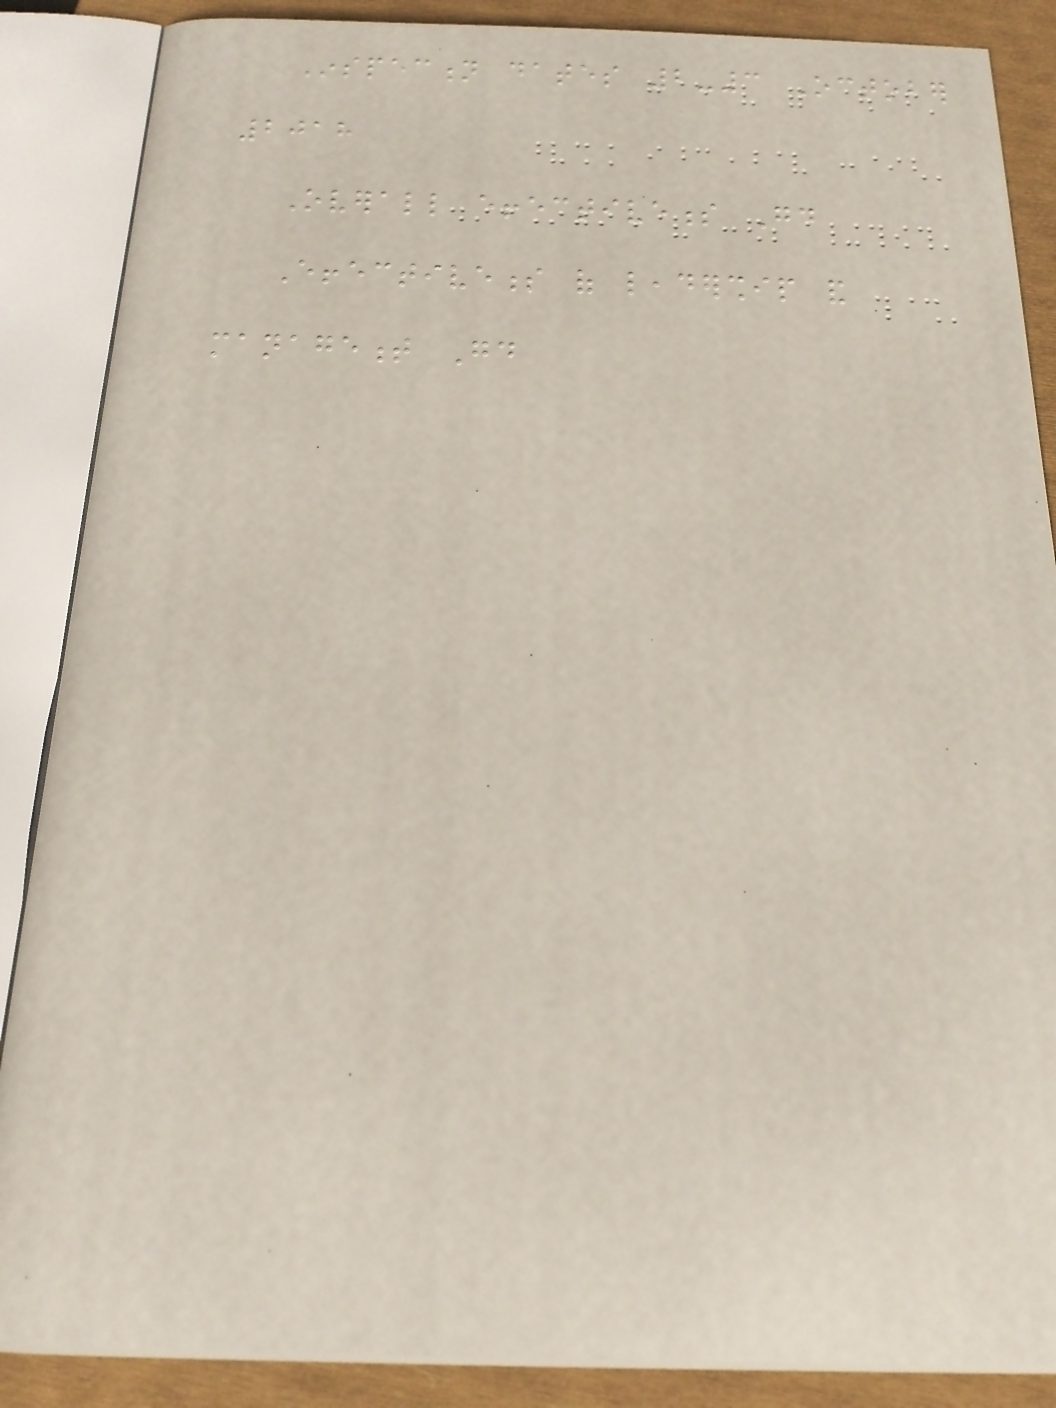Inspection dates 2-3 October
2018
Overall effectiveness Good
Effectiveness of leadership and
management Good
